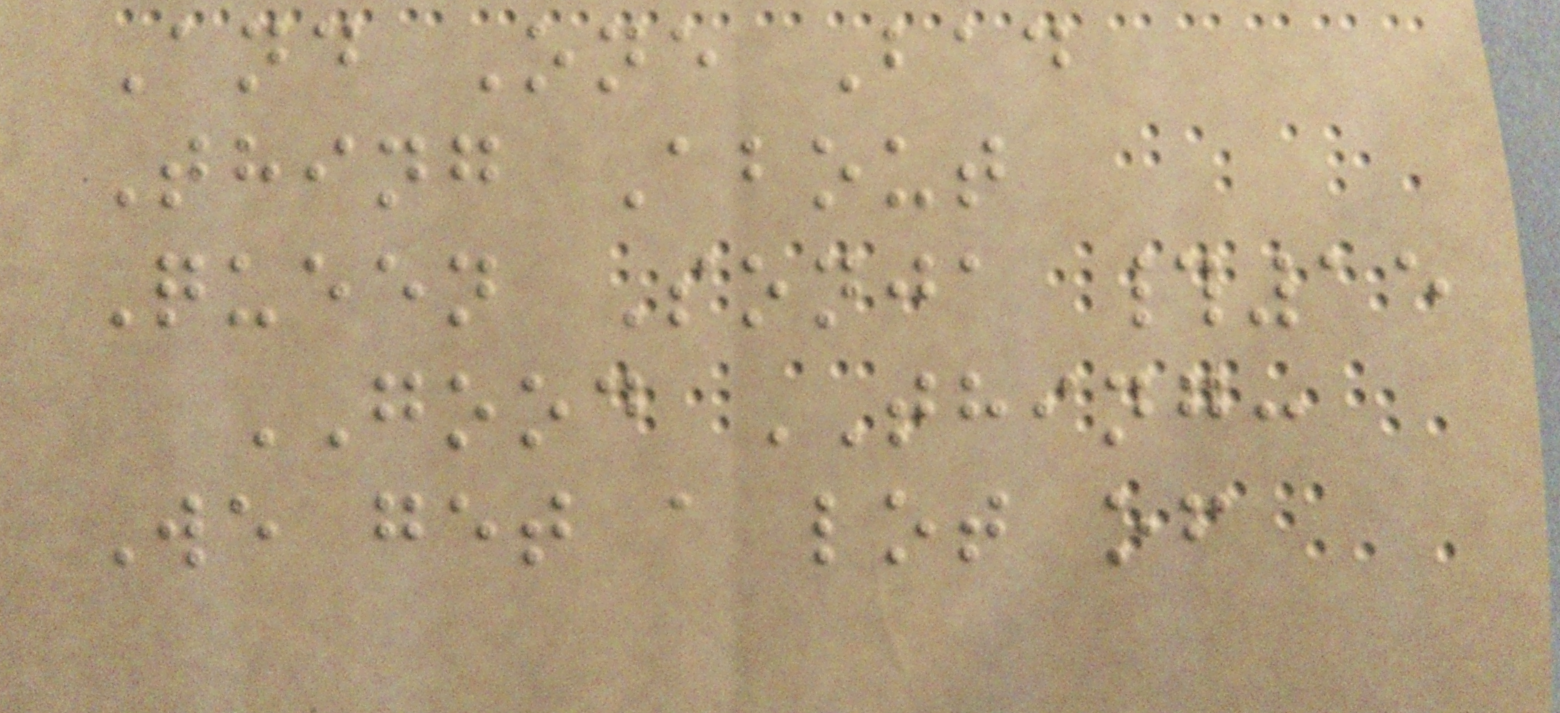And One Bad
Thing About
Queen Sonja #15
GOOD THING:
We get a lot of
